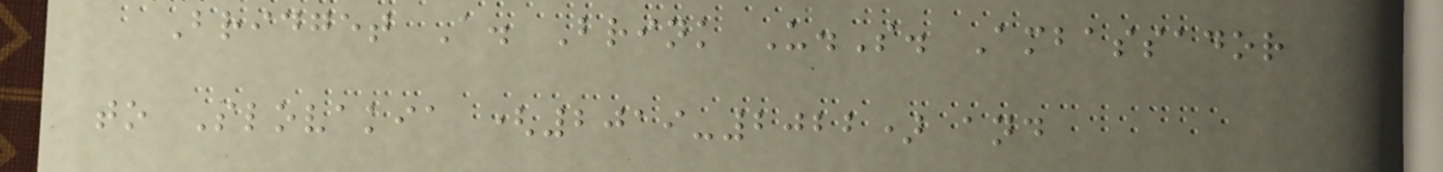Bridget A. Brink U.S. Ambassador
to Slovakia (2019-2022) and
